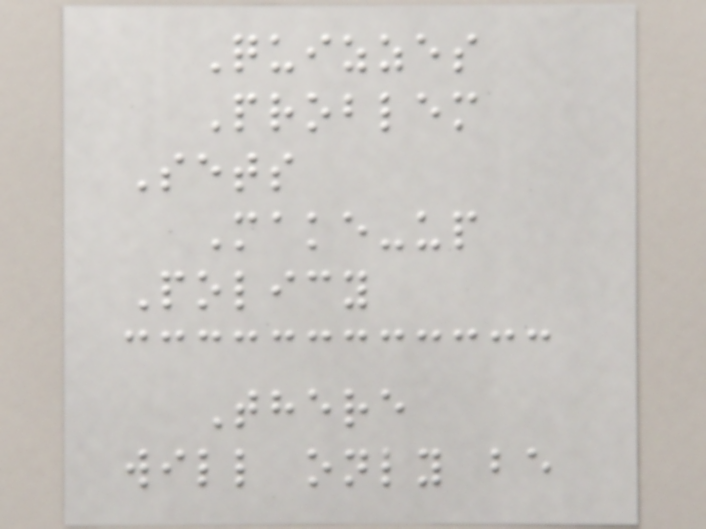Quizzes
Problem
Sets
Make-up
Policy
There
will only be
